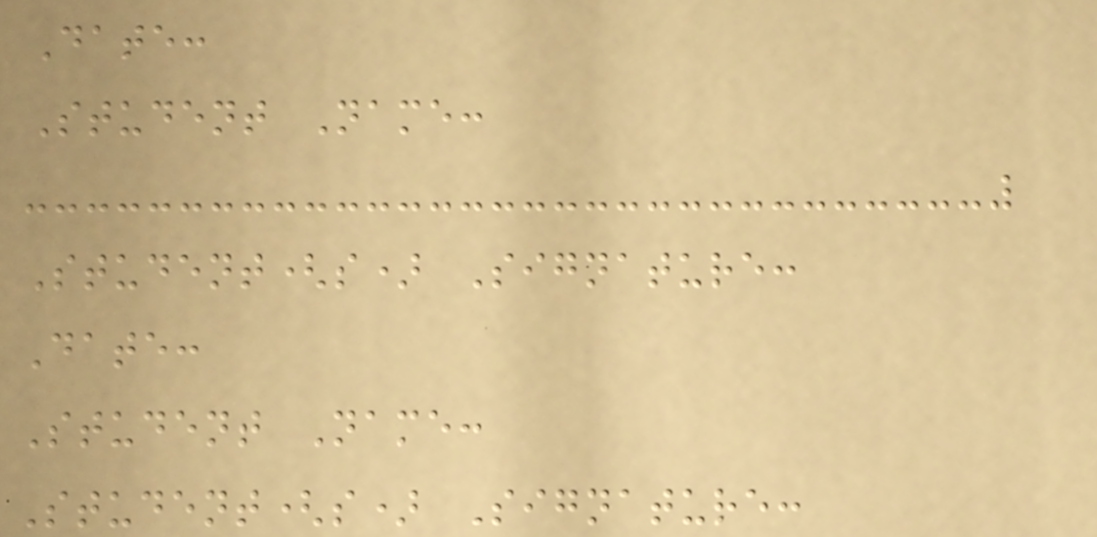Date:
Student Name:
Student(s) Signature:
Date:
Student Name:
Student(s) Signature:
